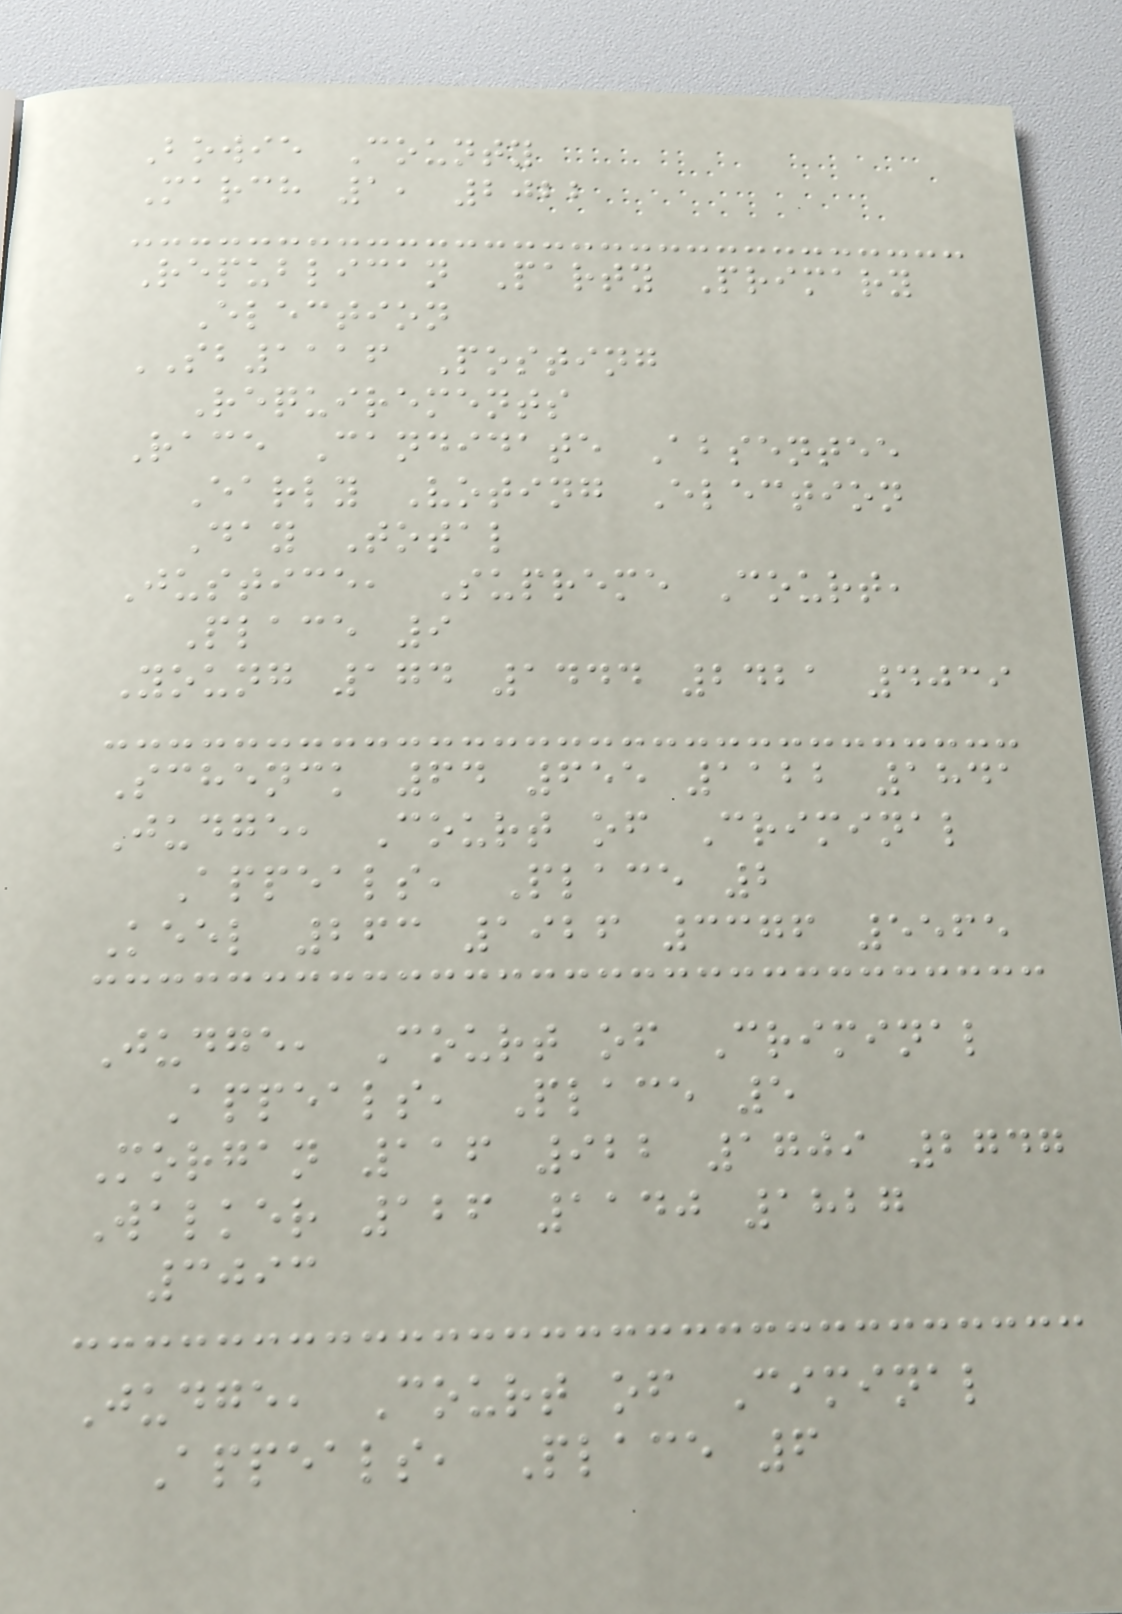Bowie County
March 1, 2022
Republican Party Primary
Election
SB1116 Posting
Requirements
Race Candidate Absentee
Early Voting Election
Day Total
Justice, Supreme Court,
Place 9
Young 174 1444 2421 4039
Schenck 64 655 1122 1841
Judge, Court of Criminal
Appeals, Place 2
Keel 263 1926 3376 5565
Judge, Court of Criminal
Appeals, Place 5
Morgan 116 922 1709 2747
Walker 126 1140 1827
3093
Judge, Court of Ciminal
Appeals, Place 6
